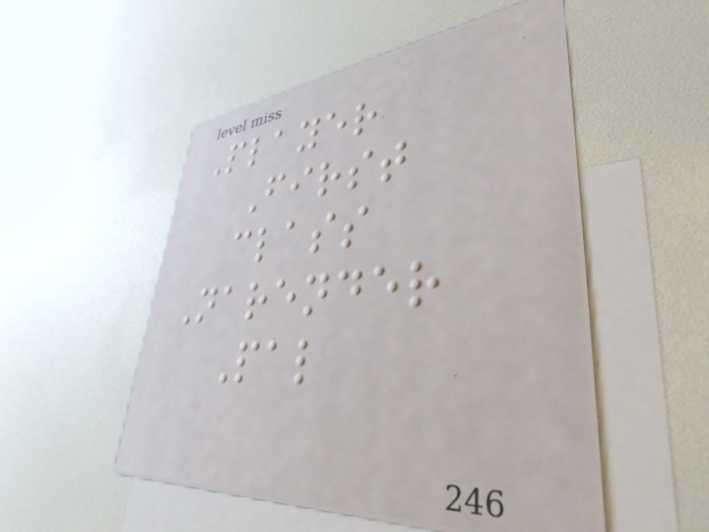Player
First
class
Narender
Pal
